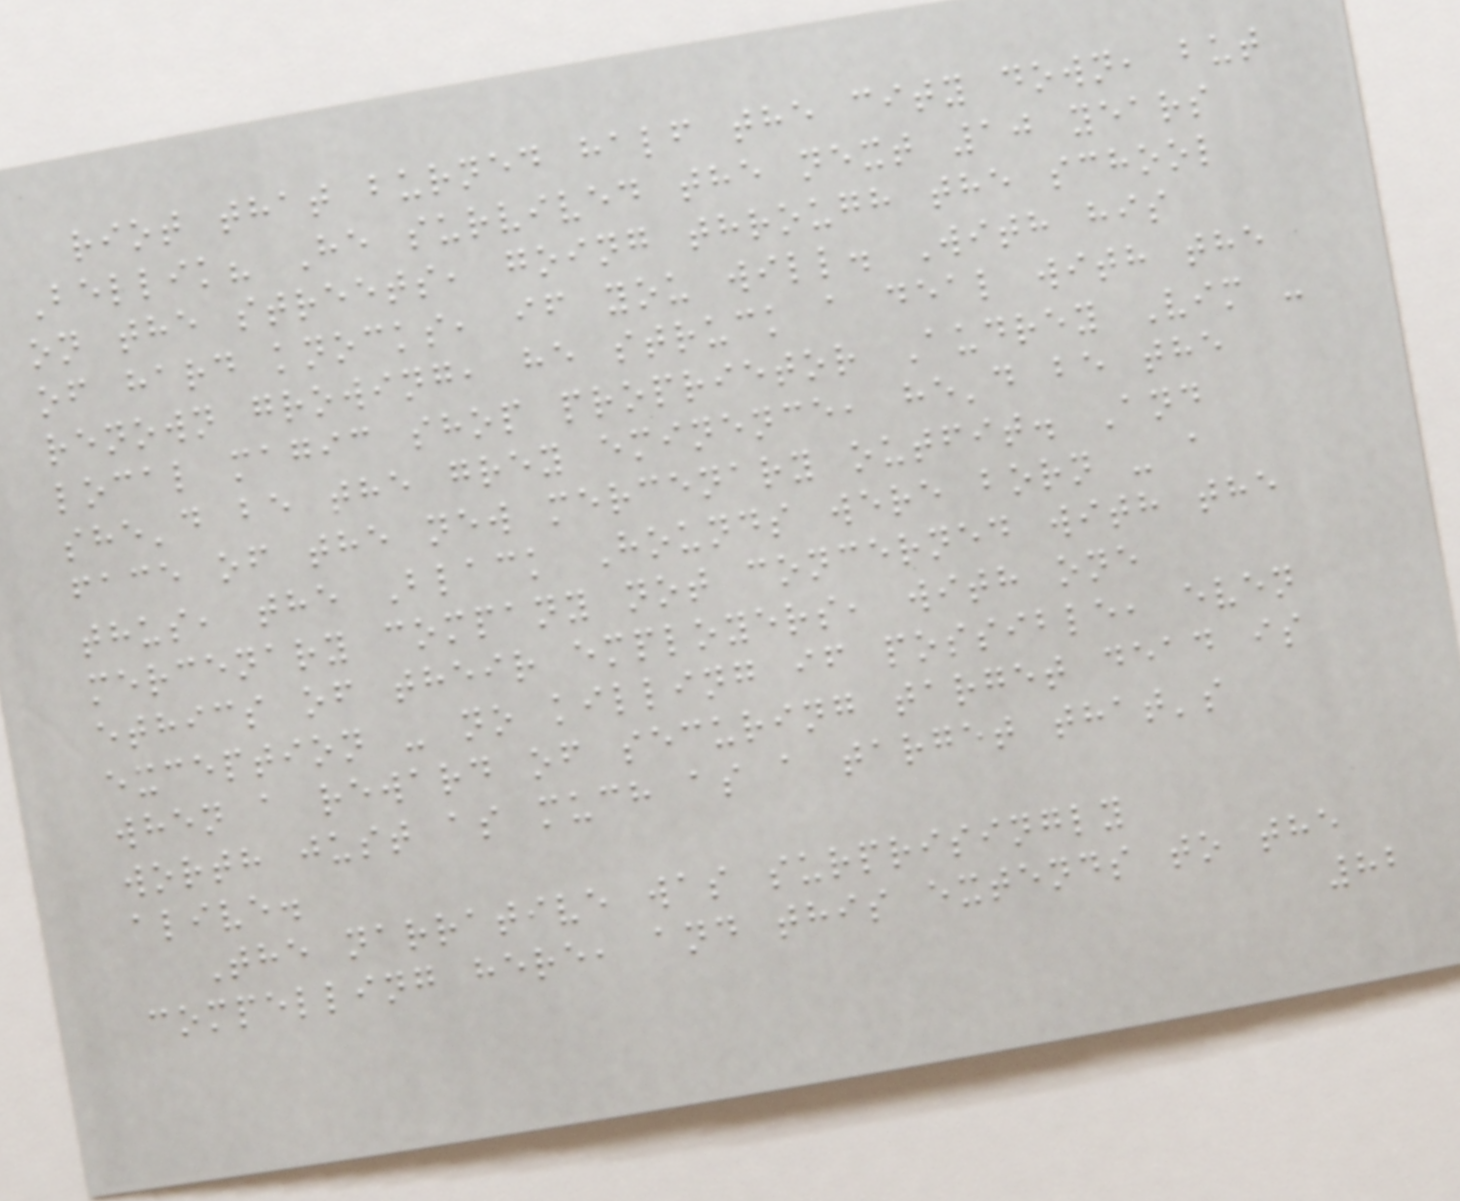riot that burned half the city down, but
Bellik? He survived the next 10 years
on the streets, going through the school
of hard knocks, if you will. With his
renown growing, he struck a deal with the
local magic shop proprietor Audrey Vim -
she'd be the grey eminence, he'd be the
face of the new mercenary outfit. And
thus, the Black Hounds were born - a
mercenary company not concerned with the
ethics of their employers, with one
exception - no killing if possible, even
when a reward of securing target dead is
worth just as much as a target that's
alive.
The narrative was surprisingly
compelling here, and this extends to the
82
